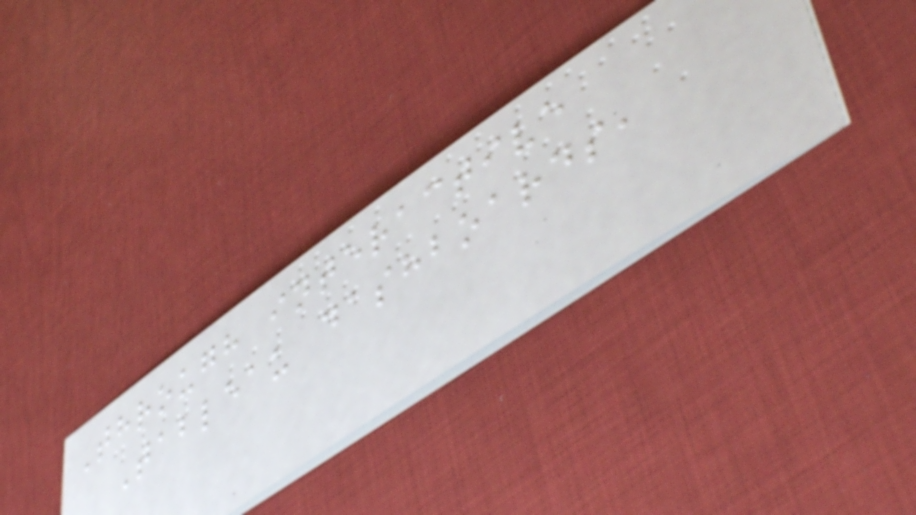Through interactive
Tableau dashboards,
